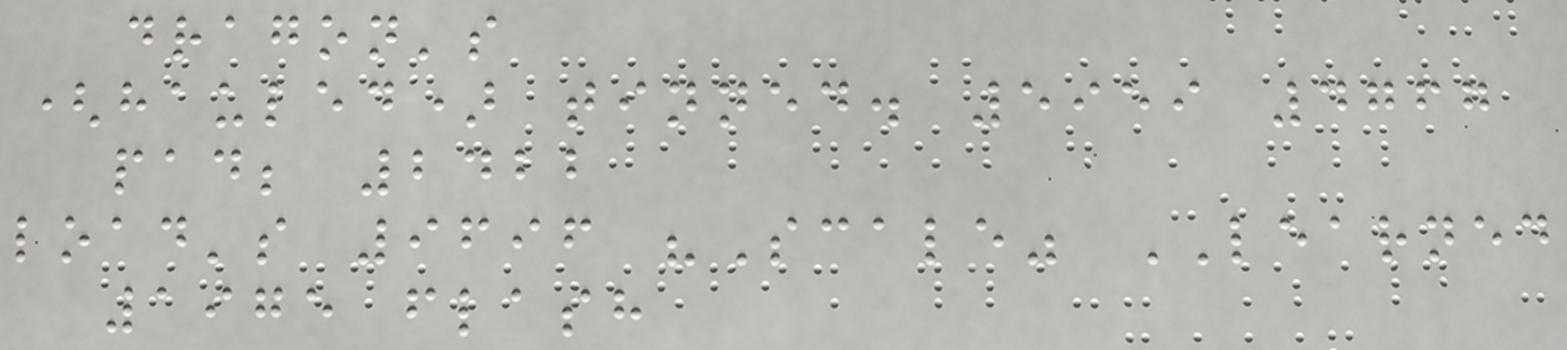dragon's
(hauled) tinned. 5959 4767
pad; 2422
load's 9696 "Scale" LEARNED
1975 flash
